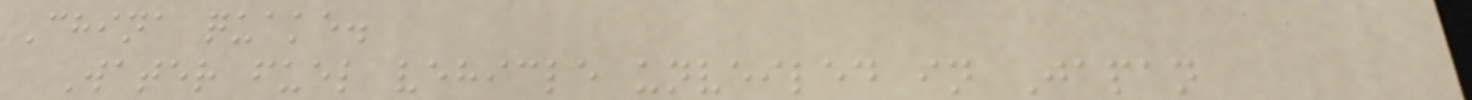China quake.
Water fuel vehicle unveiled in Japan
